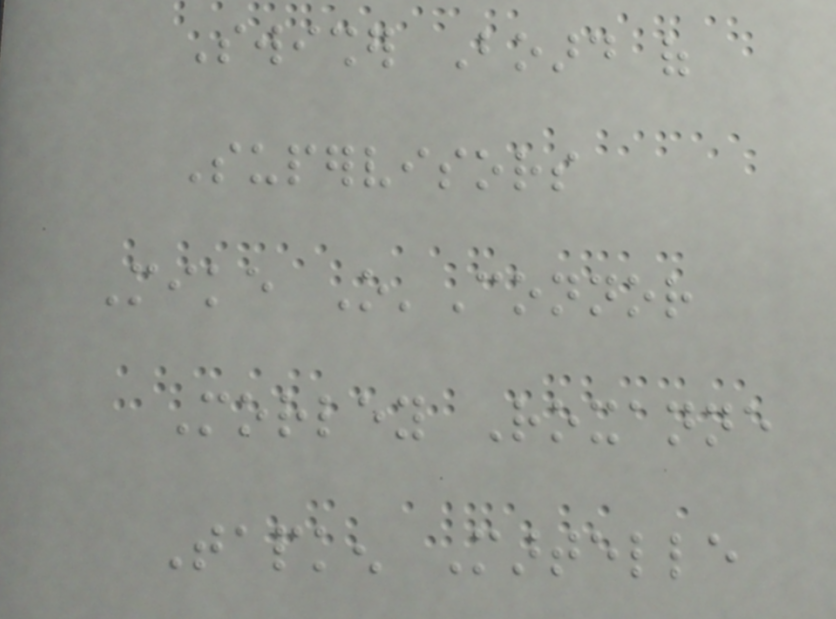Swisher Board of
Supervisors
Mike O'Connor
Morley Roxanne
Tapken Martelle
